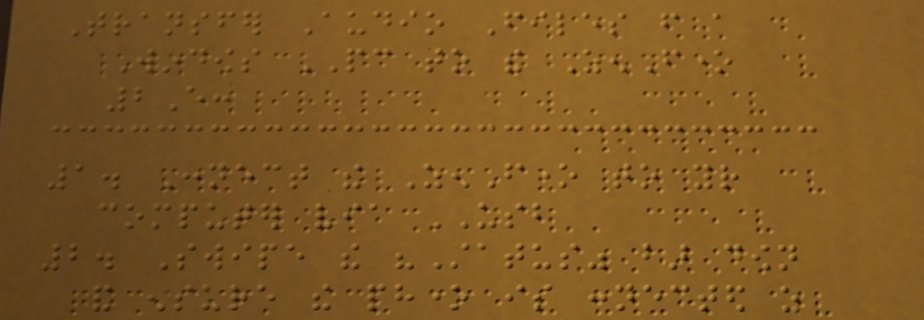Transfer Audio Files from a
Windows PC to the ZenFone
2E:
1. Connect the ZenFone to your
computer via USB
2. Swipe the "Status" bar down
and ensure the phone is connected as
